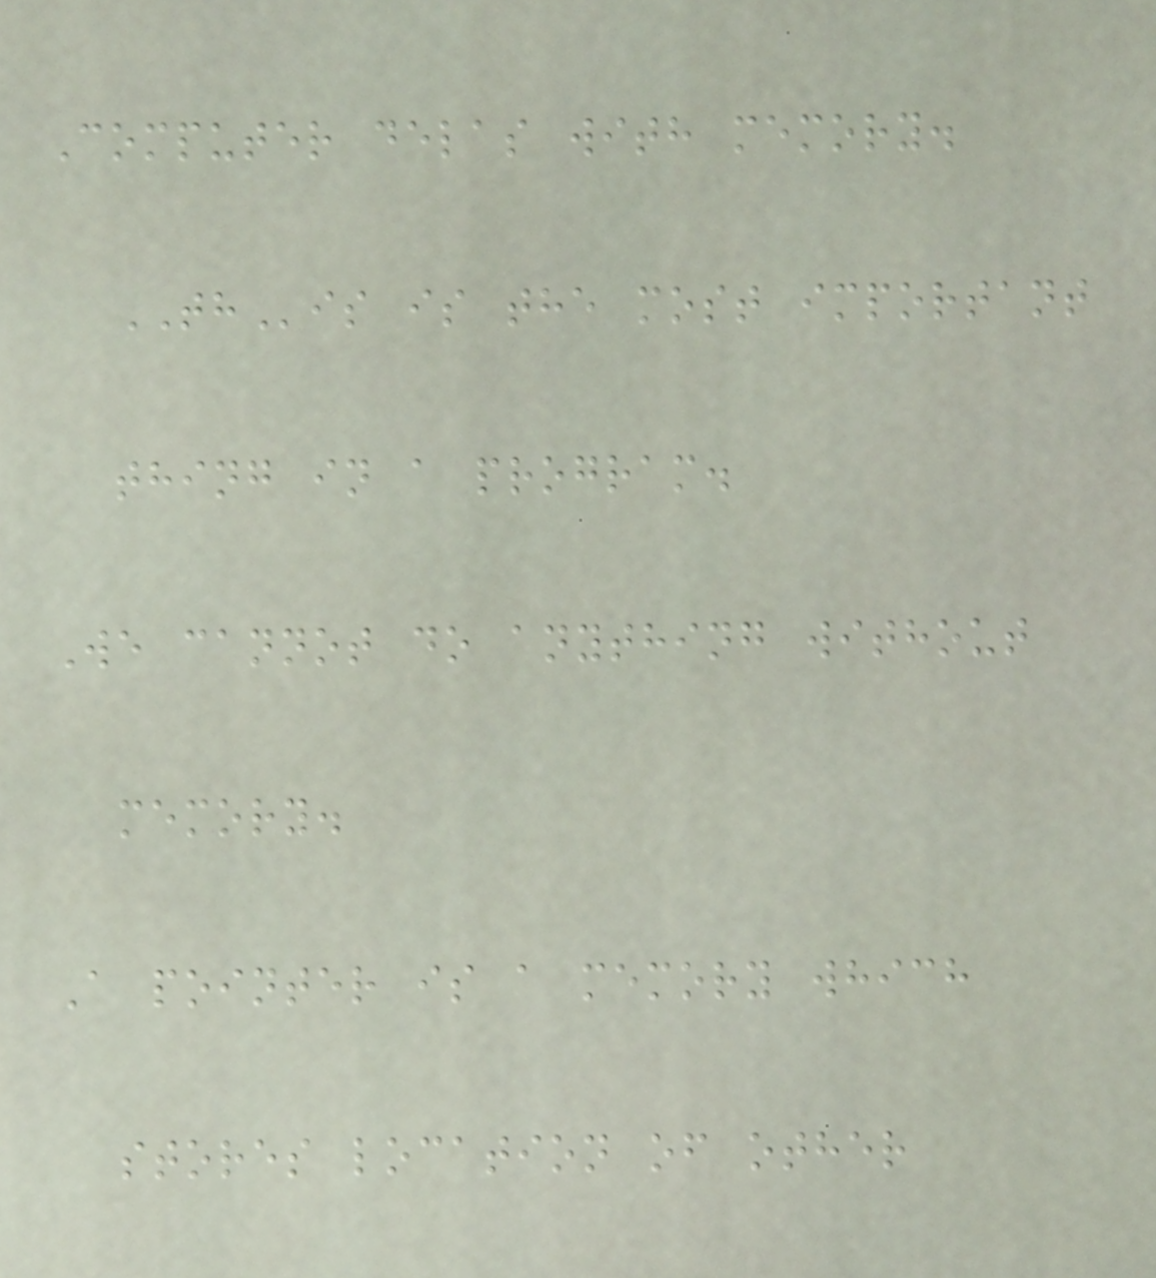Computer delas with memory.
THis is the most important
thing in a program.
We cannot do anything without
memory.
A pointer is a memory which
stores location of other
